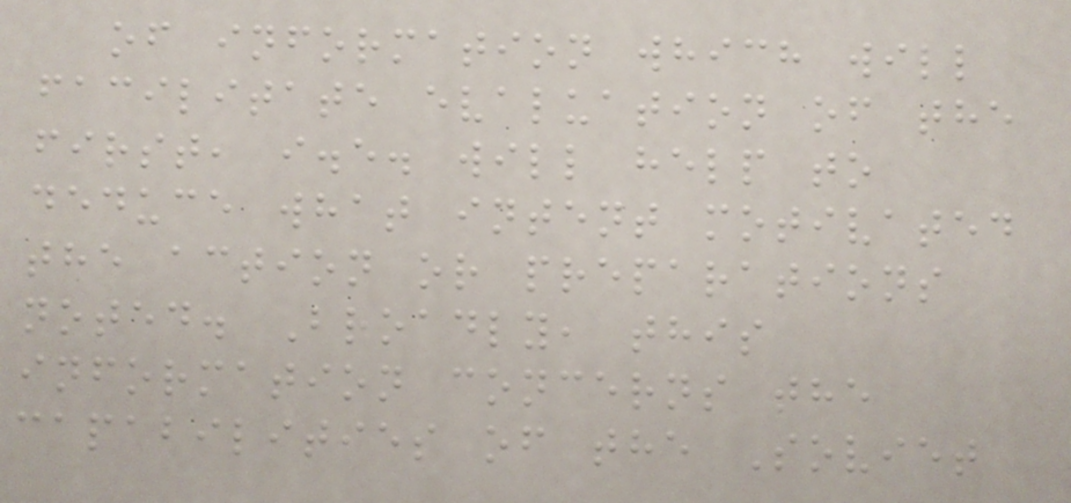of information which will
facilitate evaluation of the
first, i.e. will help to
deduce what intent motivated
the action or preparations
noted. Broadly, this
information concerns the
capabilities of the Soviet
